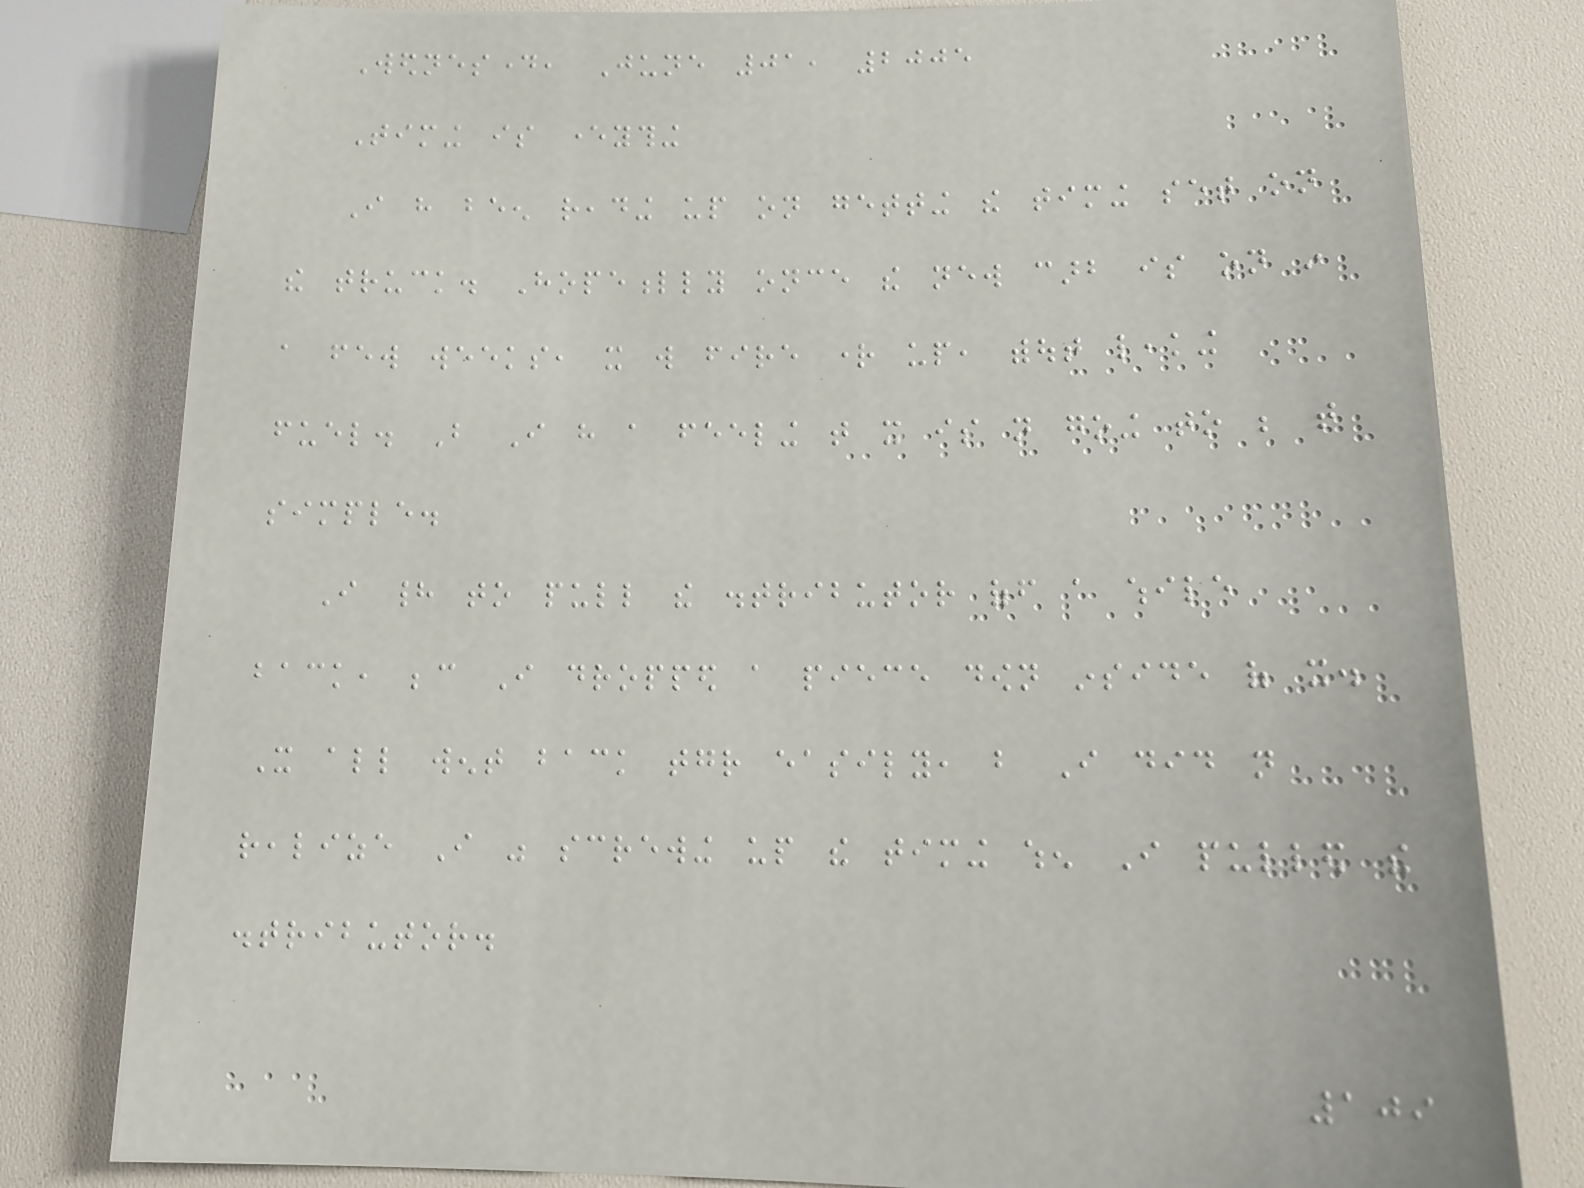Wednesday, June 01, 2005
Timing is everything
I have been reading up on getting the timing set on
the truck. Hopefully once the new carb is on in
a few weeks, it will fire right up, without leaking
fuel. But I have a feeling that it is not going to be that
simple.
I had to pull the distributor off a while
back, because I dropped a piece down inside of it.
It all went back together easily, but I did not
realize I was screwing up the timing when I pulled the
distributor.
109
